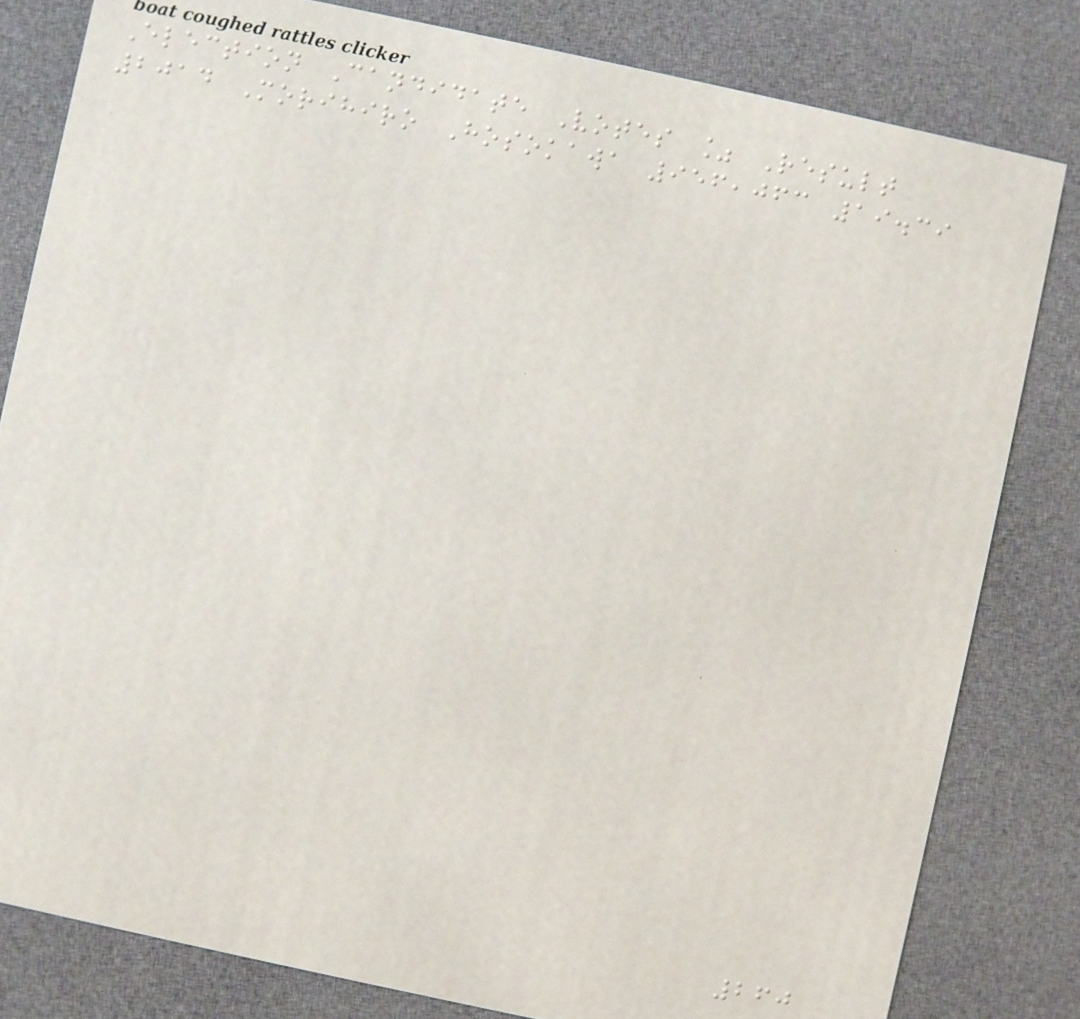Election Candidate Votes % Result
2014 Morihiro Hosokawa 956,063 19.39
260
